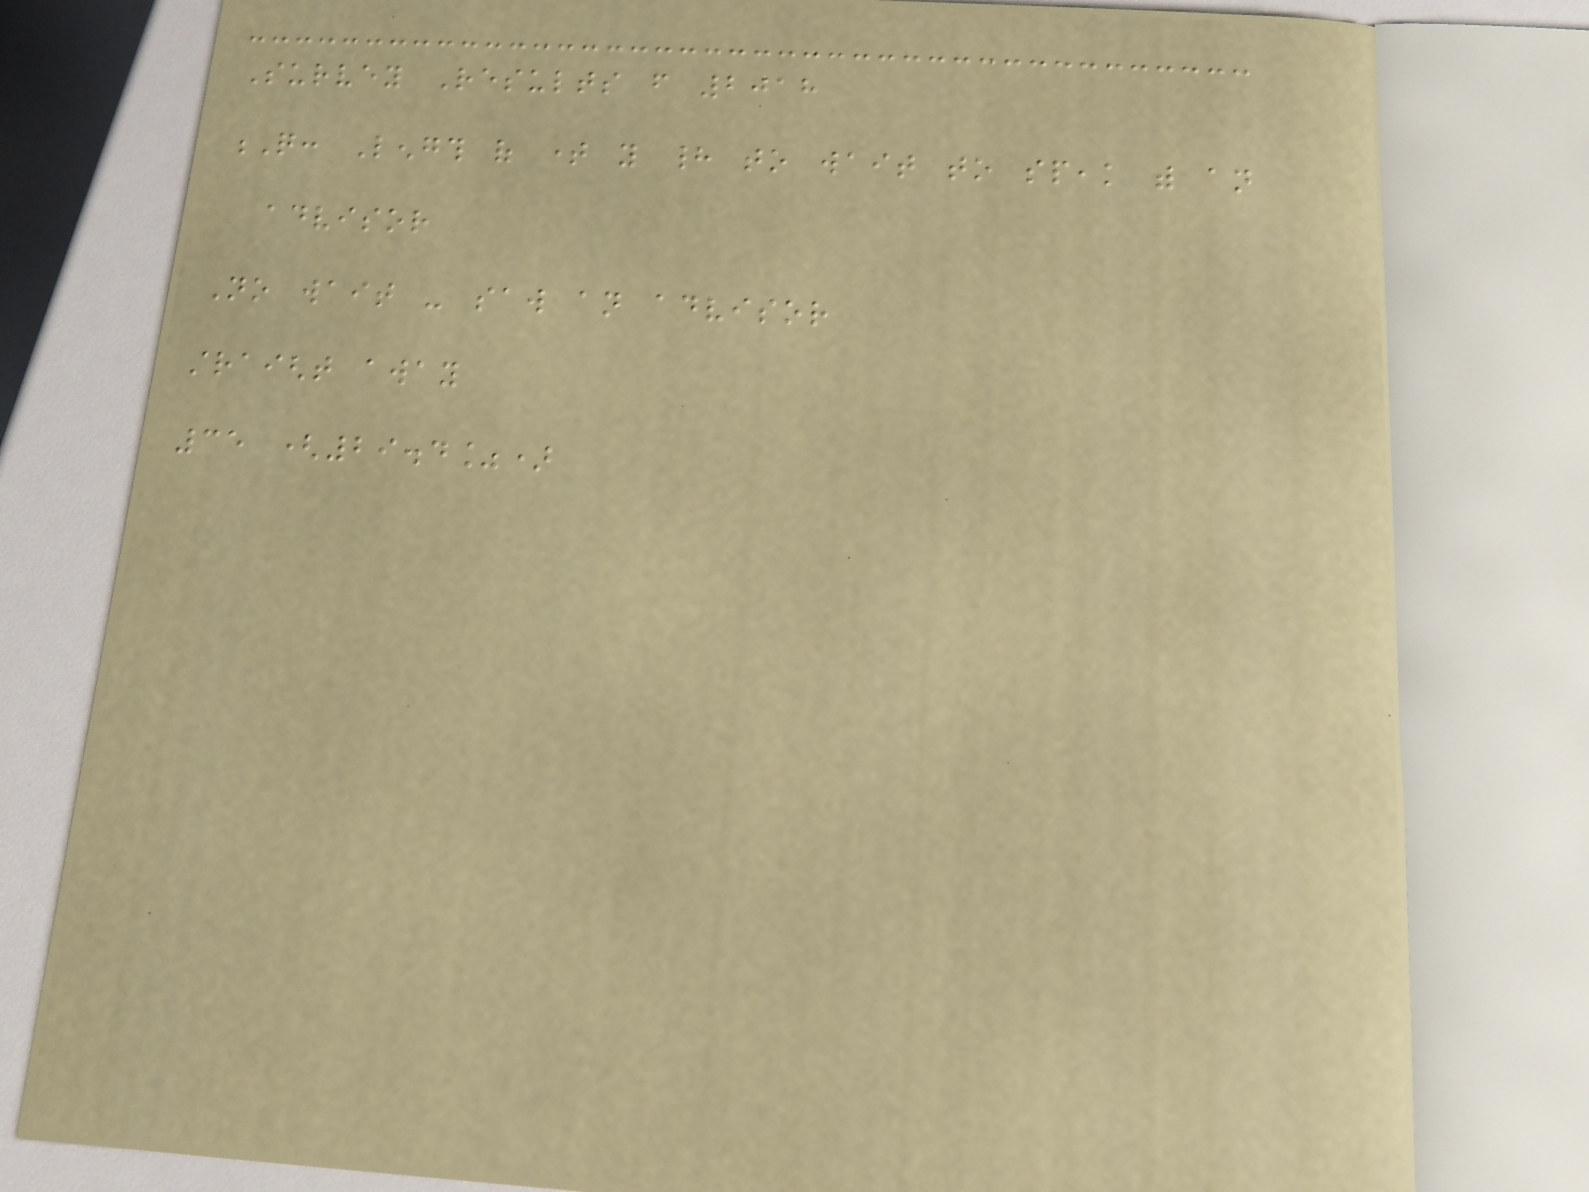Survey Results from 2018
Q: Length of time you had to wait to speak with an
advisor
No wait - saw an advisor
straight away
35 (29.4%)
